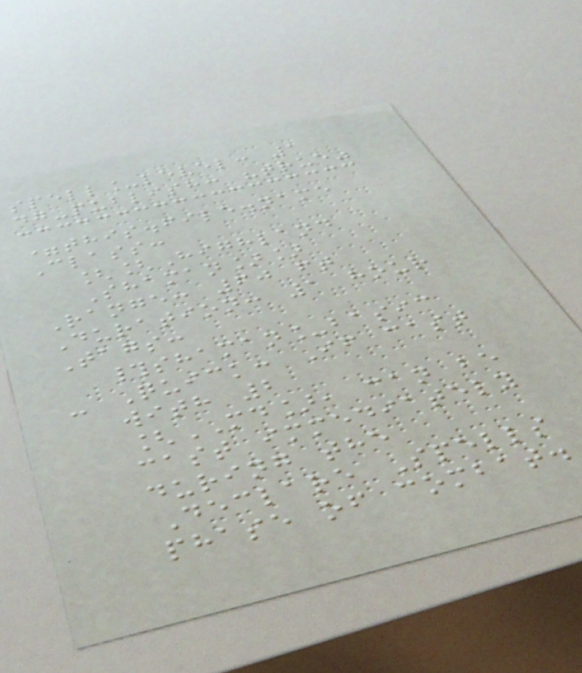spell_level: 1
dg-publish: "true"
=this.file.name
Class:
[[Highland
Shaman]]
Range: 60 ft
Duration: 1 hour
Tags:
#shaman_basic
- Quick: If cast
with 2
[MD], can be
cast immediately
during the
Declare Spells
phase of combat.
